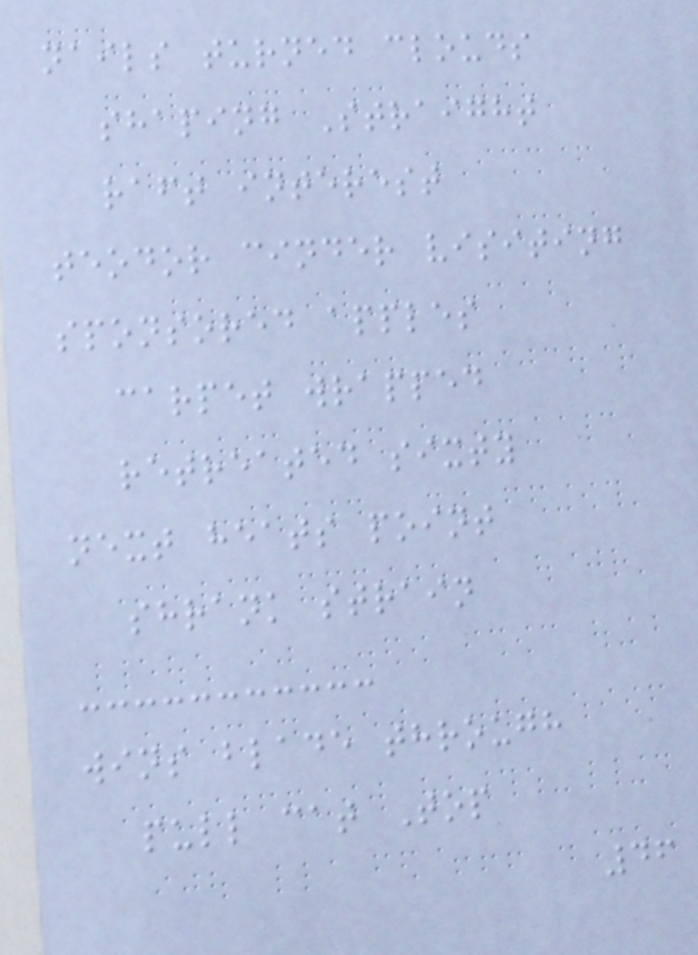nails turned clouds
shaping Straight
raft interest
teodor cinder visiting
sponsored apples
carpet wrapped
retreated sixty
next heats point
shrank strain
wins blade through
pull cat Top
46
